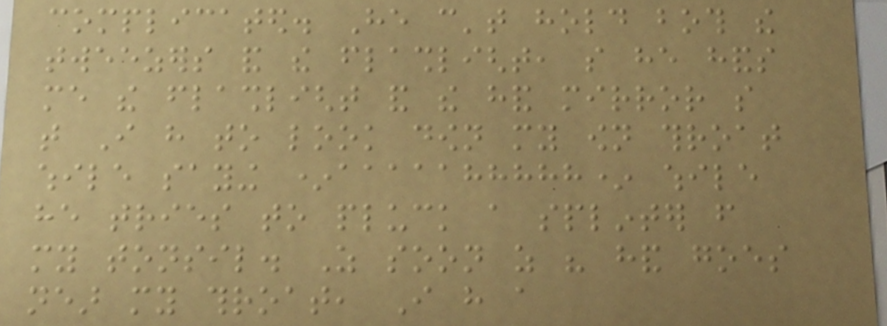complicated. He can't hold both the
tweezers and the flashlight, so he hands
me the flashlight and the hand mirror so
that I have to look down my own throat
while saying *aaaaahhhhh* while
he tries to pluck a splinter from
my tonsil. As soon as his hand goes
near my throat, I have a
